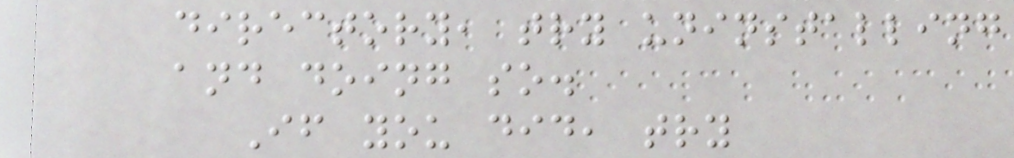directory, try uninstalling
and doing so.
If you did, try
